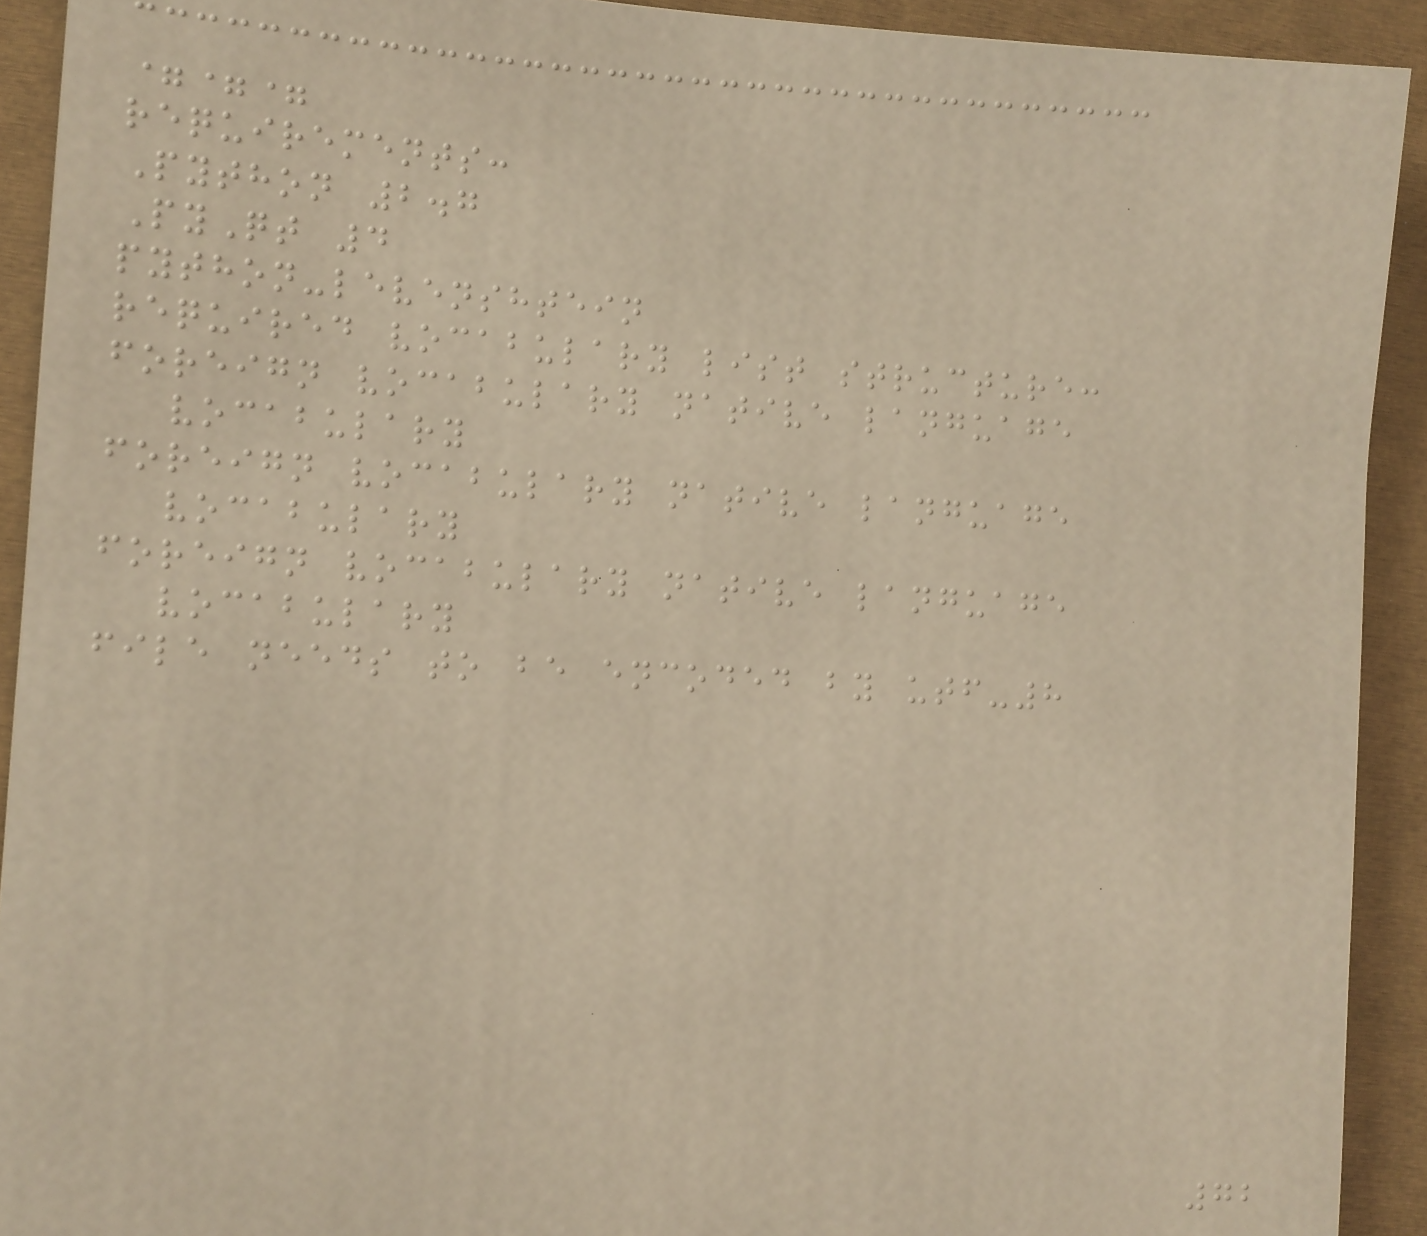===
requirements:
Python 2.7
PyQt 4
python-levenshtein
required vocabulary list structure:
foreign vocabulary native language
vocabulary
foreign vocabulary native language
vocabulary
foreign vocabulary native language
vocabulary
file needs to be encoded by utf-8
72
